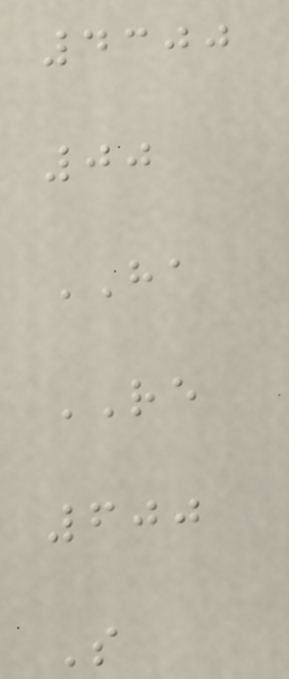4300
00
HA
RE
600
S
